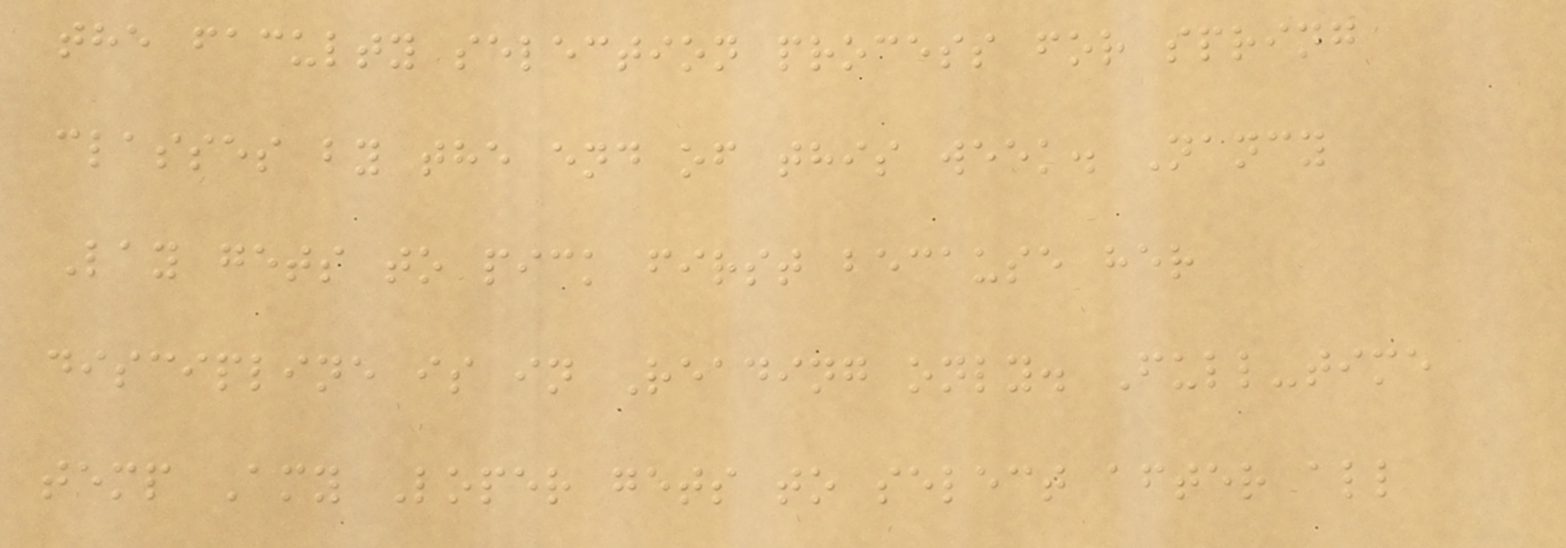the faculty selection process for spring
classes by the end of this week. Nancy
Lay gets to pick first because her
discipline is in Reading only. Full-time
temp Amy Loper gets to select after all
